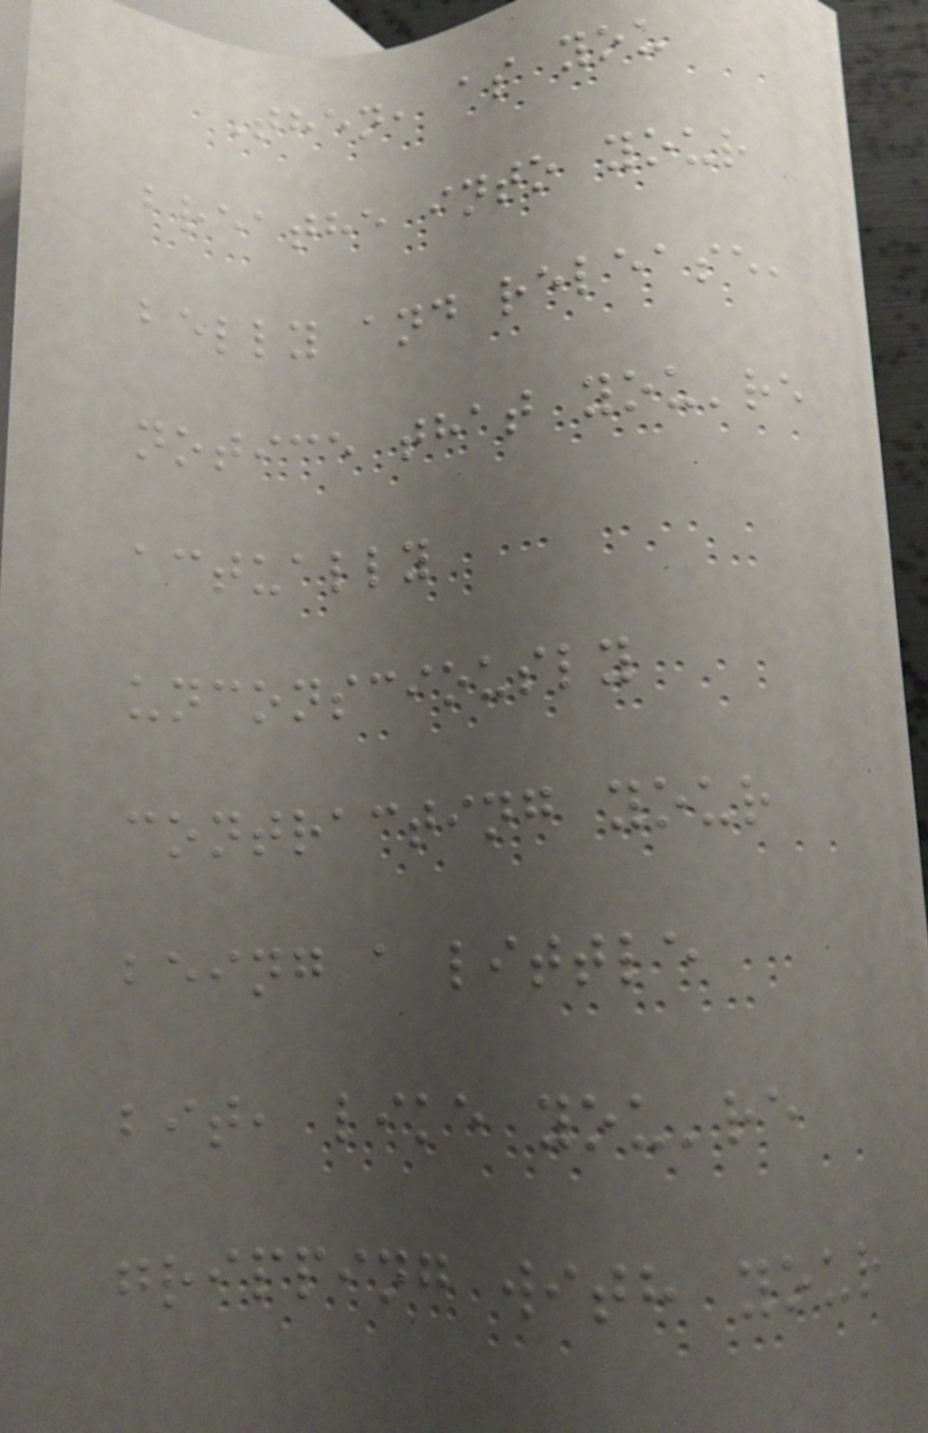Then, as you
breathe into your
belly and release,
notice that you're
actually
unconsciously
contracting your
being a little
bit, like you're
gripping with your
